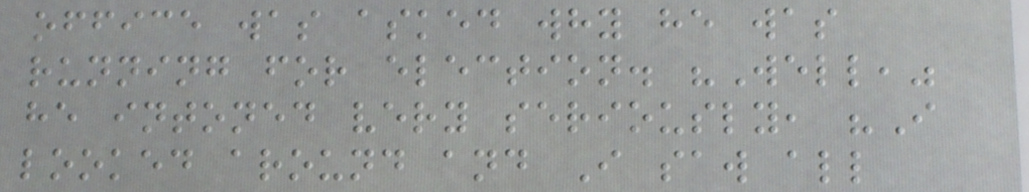office was asked why he was
running for election. "Well,"
he intoned very seriously, "I
looked around and I saw all
